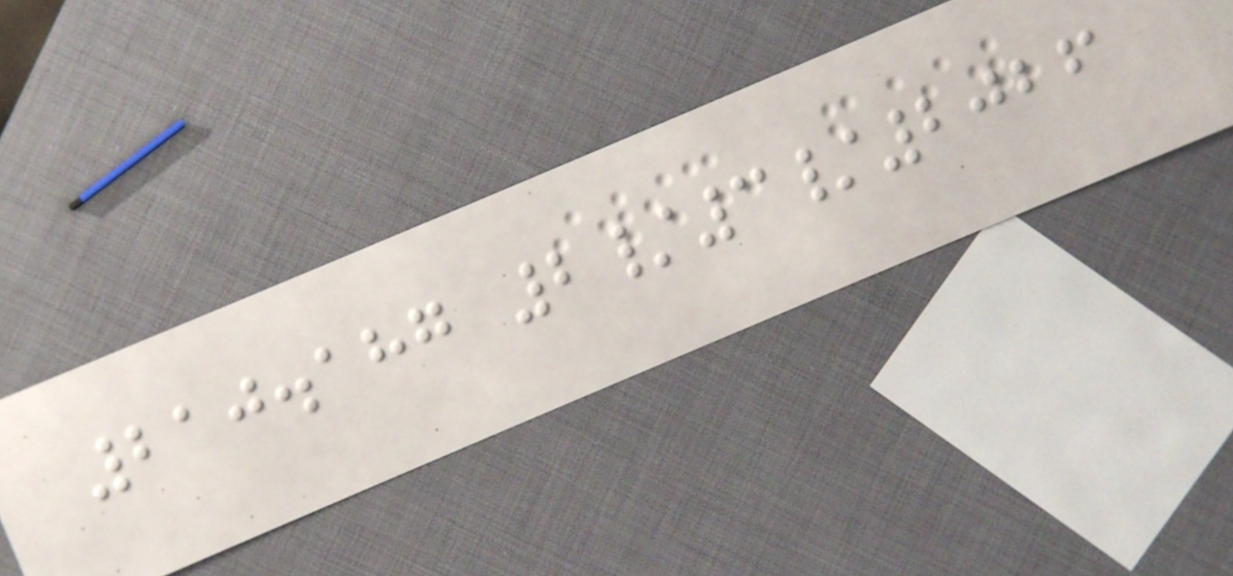210.187 2/3/2026
